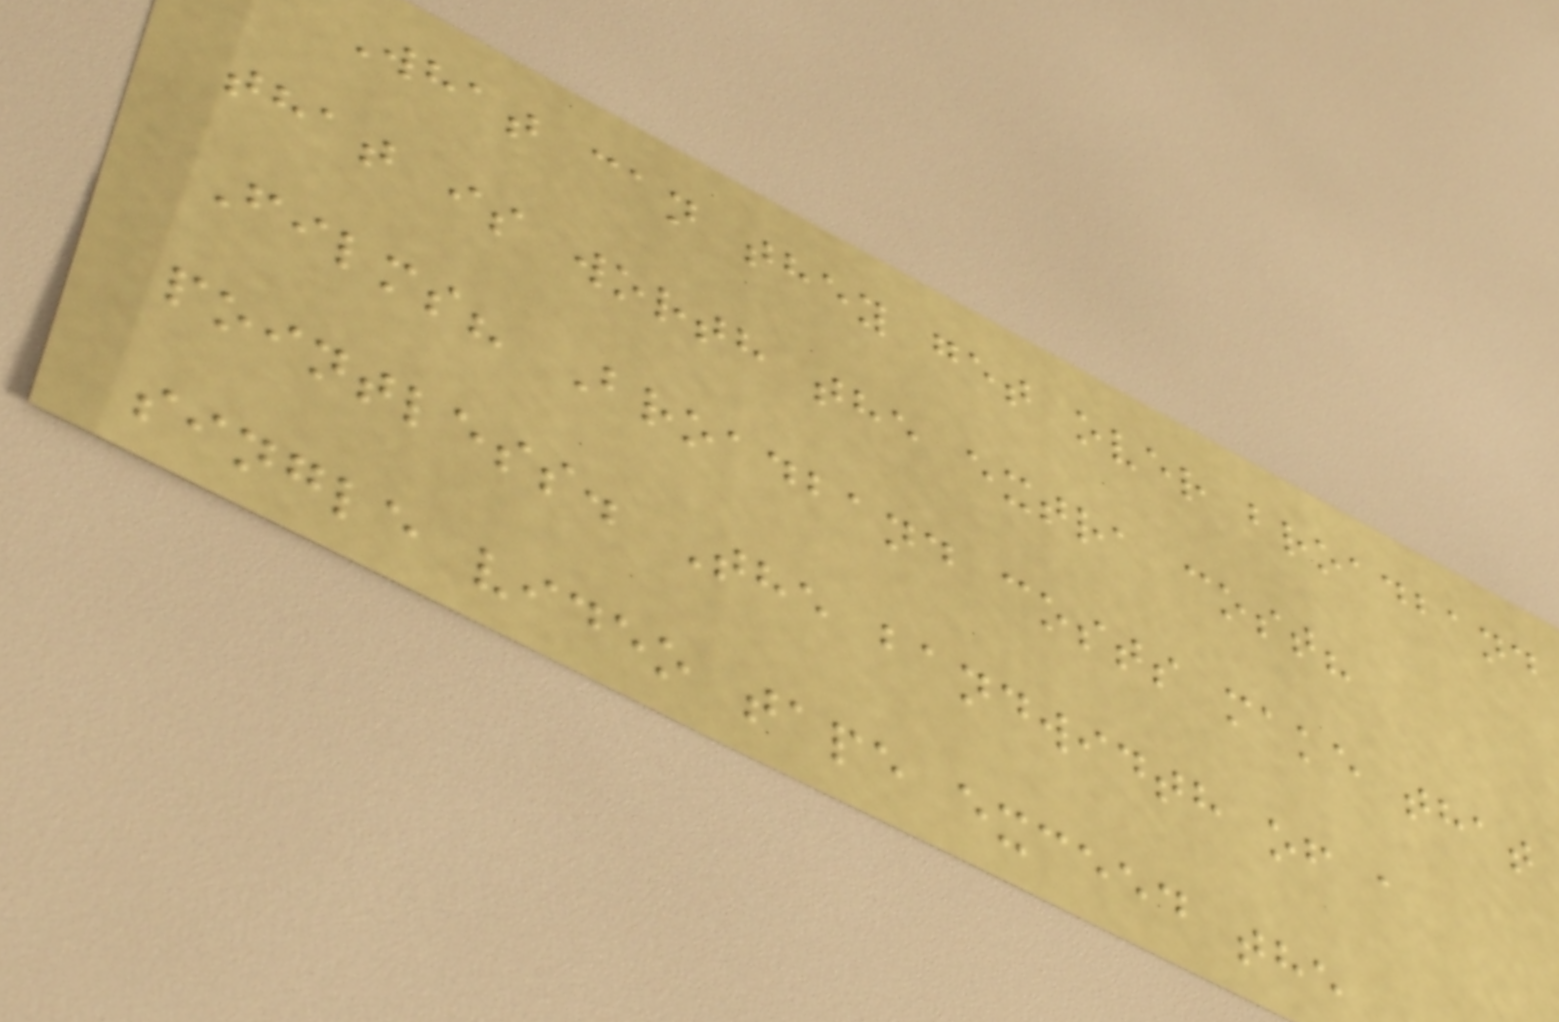What can they get over broadband
that is worth the extra cost?
Films? Broadband costs make that
pointless. The bandwidth of a
single video tape exceed the
